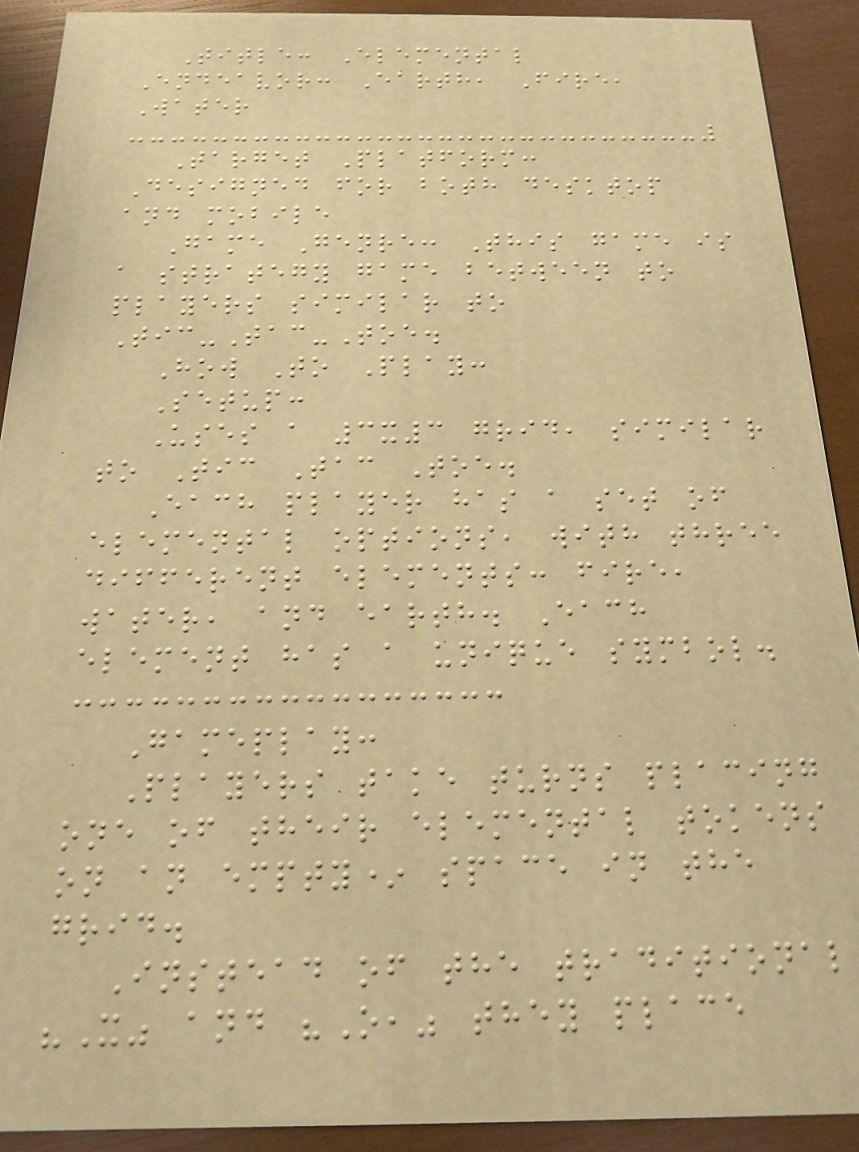Title: Elemental
Endeavor: Earth, Fire,
Water
Target Platform:
Designed for both desktop
and mobile
Game Genre: This game is
a strategy game between to
players similar to
Tic-Tac-Toe.
How To Play:
Setup:
Uses a 3x3 grid, similar
to Tic Tac Toe.
Each player has a set of
elemental options, with three
different elements: fire,
water, and earth. Each
element has a unique symbol.
Gameplay:
Players take turns placing
one of their elemental tokens
on an empty* space in the
grid.
Instead of the traditional
"X" and "O," they place
